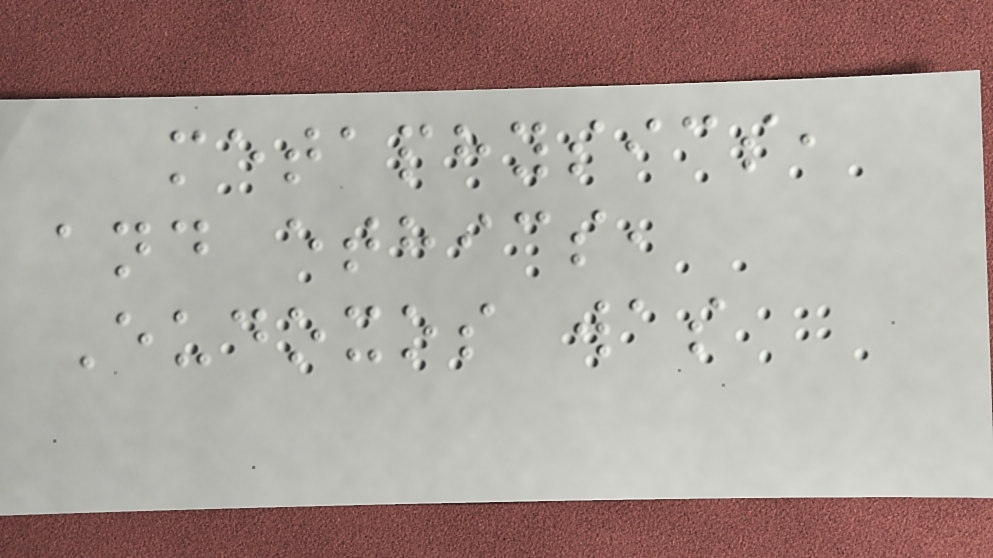metaphysics,
and ethics,
Eudoxos was
